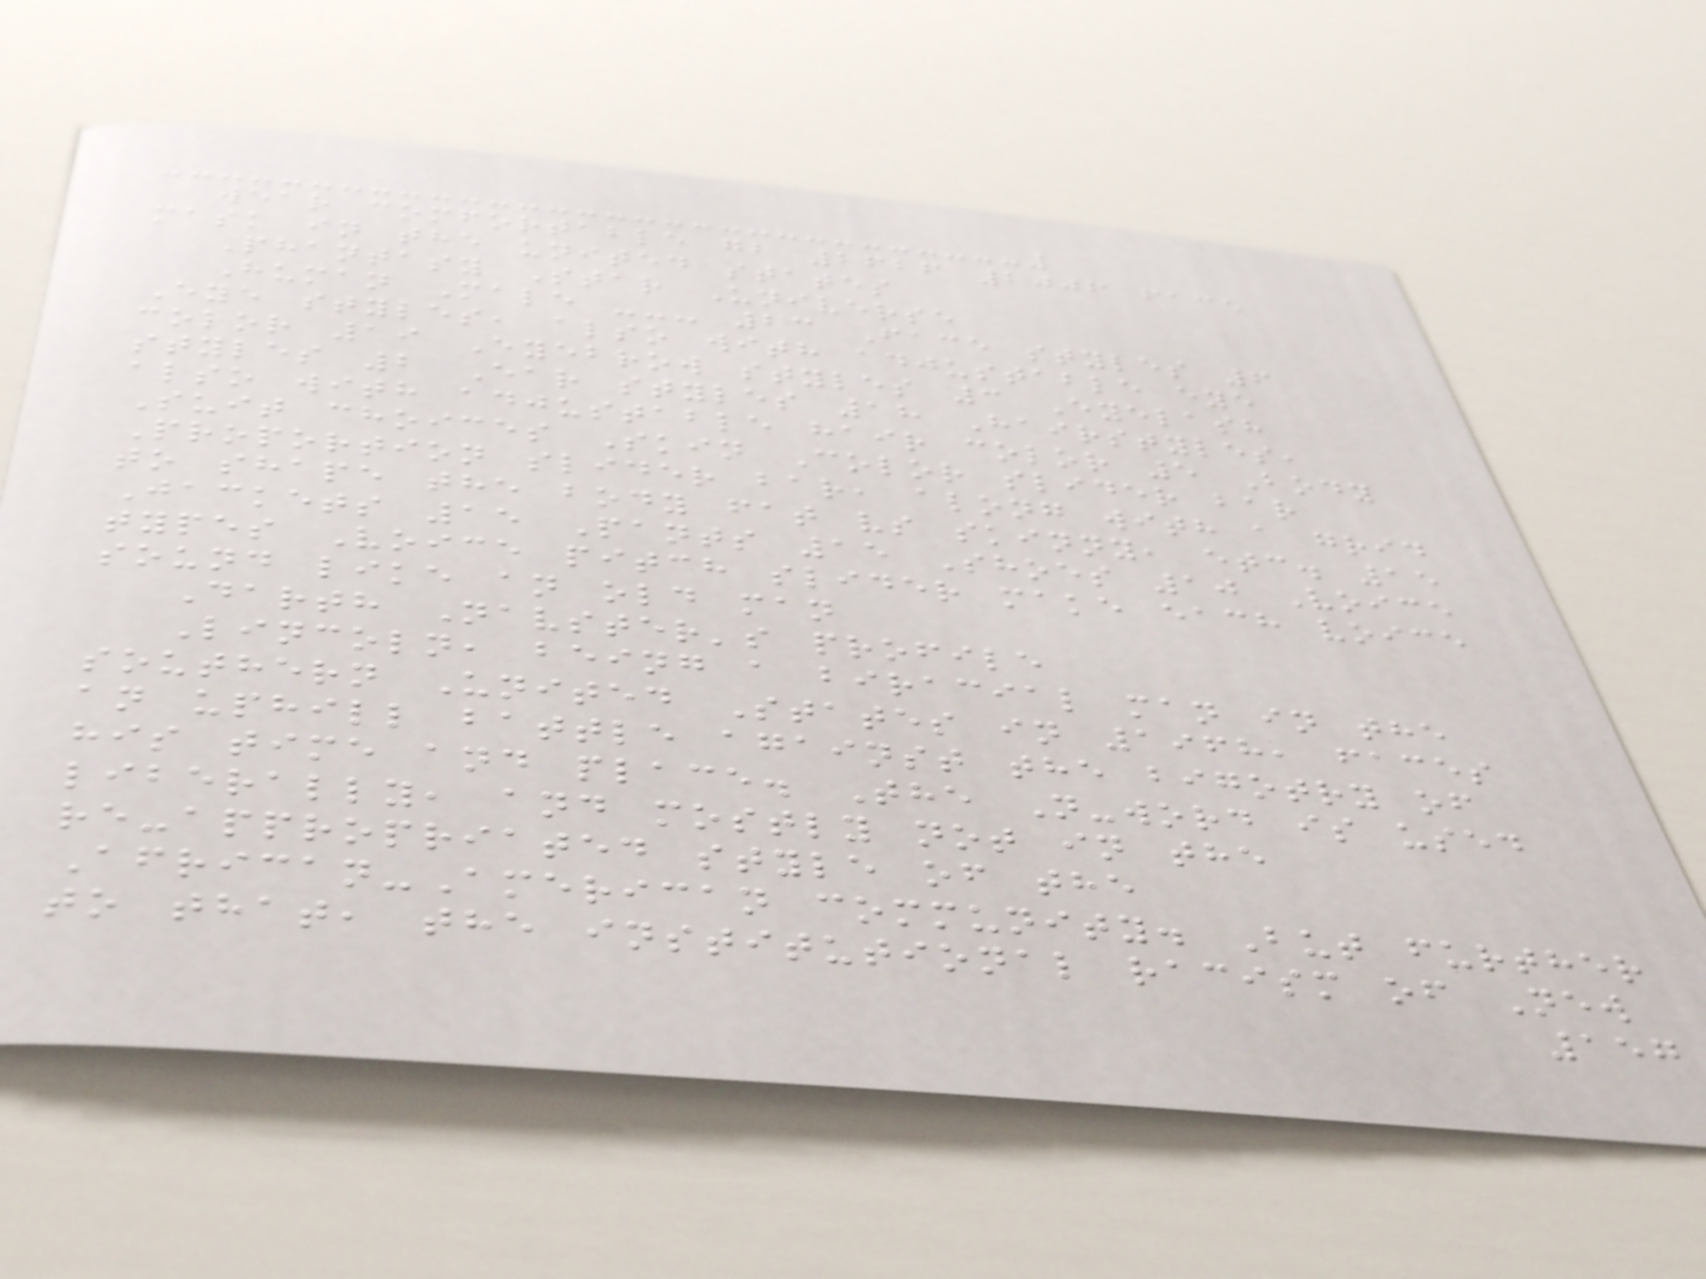wear comfortable gb 2626 2006 face
mask in the united states
Phantasy Star Universe
Human Male --- 23 Face styles 6
Eye styles, also with adjustable eye
color 19 Eyebrow styles 3 Eyelash
styles 2 Ear styles 18 Hairstyles,
also with adjustable hair color 5 Body
Suit choices Skin Color slider bar
Proportion slider bar, along with a grid
to shape the body fat vs skinny, etc. 15
Jackets 15 Pants 15 Shoes 10 Voice
types Voice pitch slider make each voice
sound like an old man
Darth Navster's profile
Lincoln, being a biracial man in the
southern United States in 1968, faces
an uphill battle against the bigotry of
his time and place. The N-word is used
liberally, and mostly not in the
re-appropriated style of the
African-American community. But further
to that, the institutional racism of New
157
